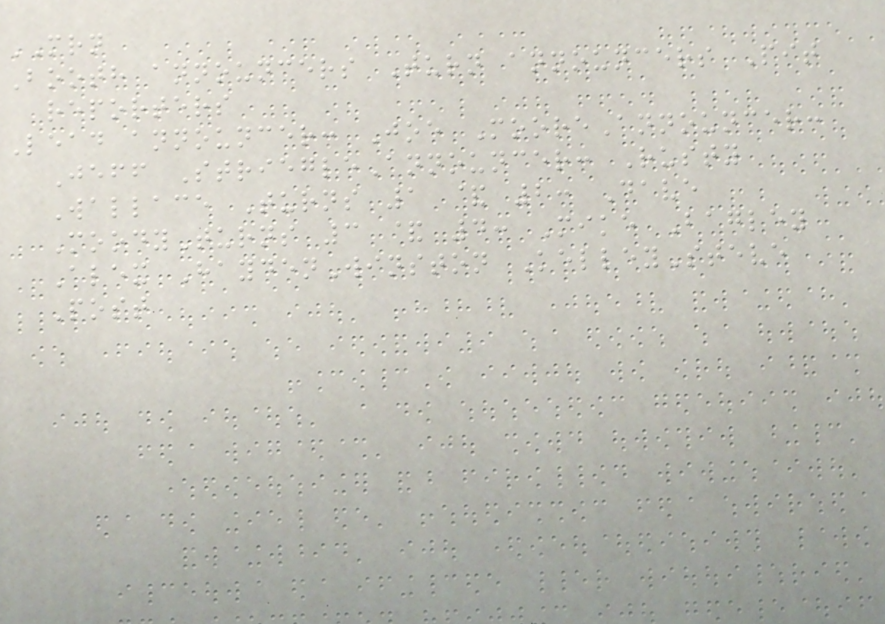MRN
Booth announcers Turn announcers Pit
reporters
Lead announcer: Joe MooreAnnouncer:
Jeff StriegleAnnouncer: Rusty
Wallace Turns 1 & 2: Dave
MoodyTurns 3 & 4: Mike Bagley
Alex HaydenWinston KelleySteve
Post
